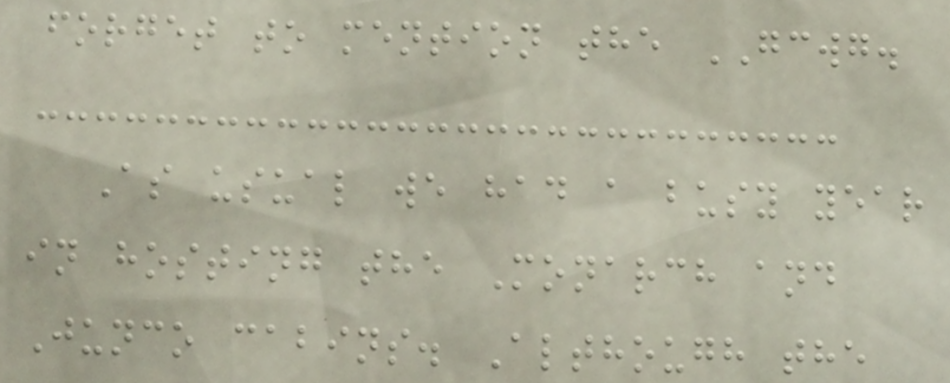forget to mention the GCWG.
As usual we had a busy year
in hosting the Monarch and
Junco cabins. Although the
